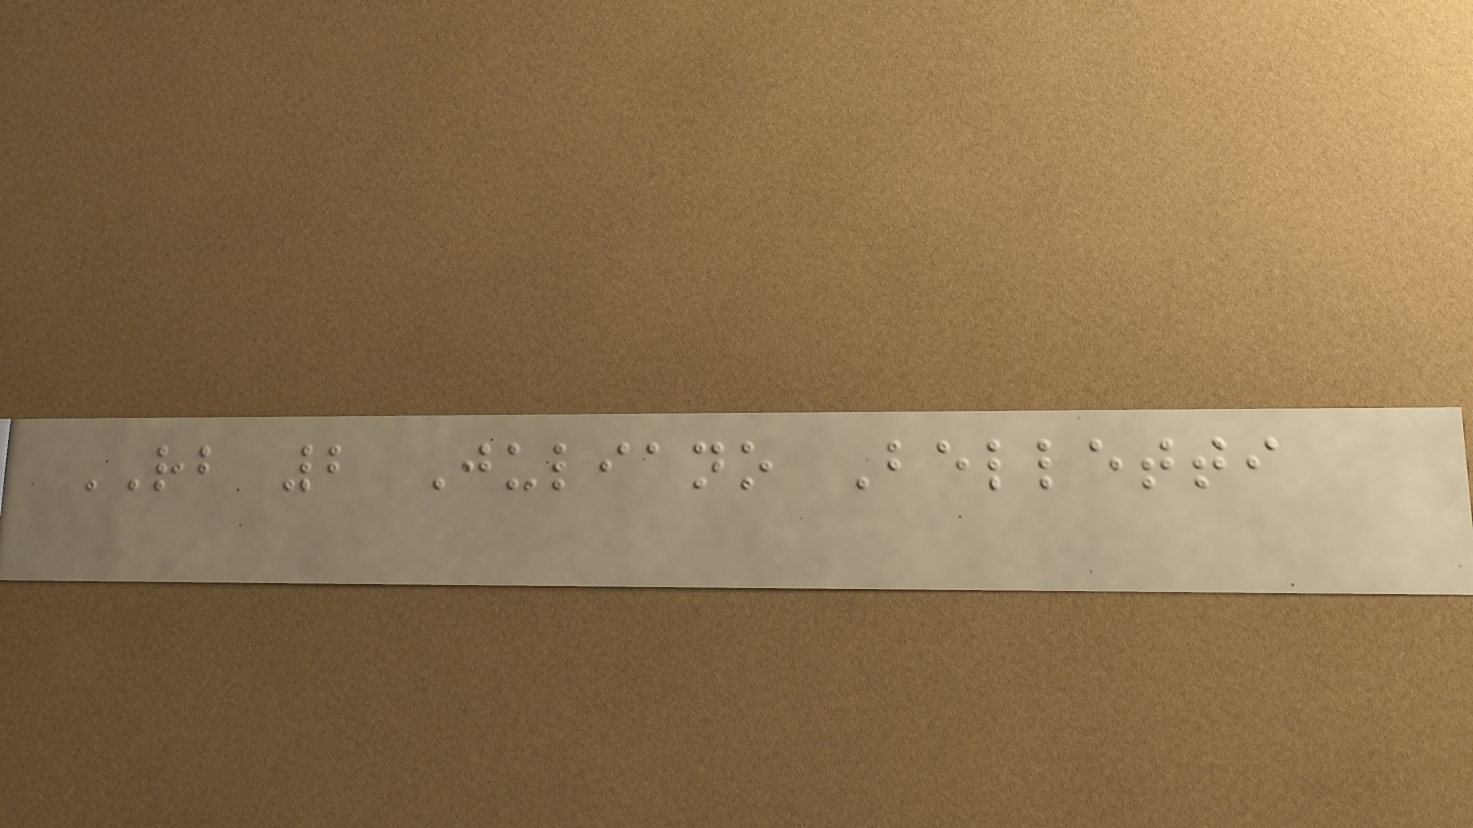RB 2 Juliano Belletti
